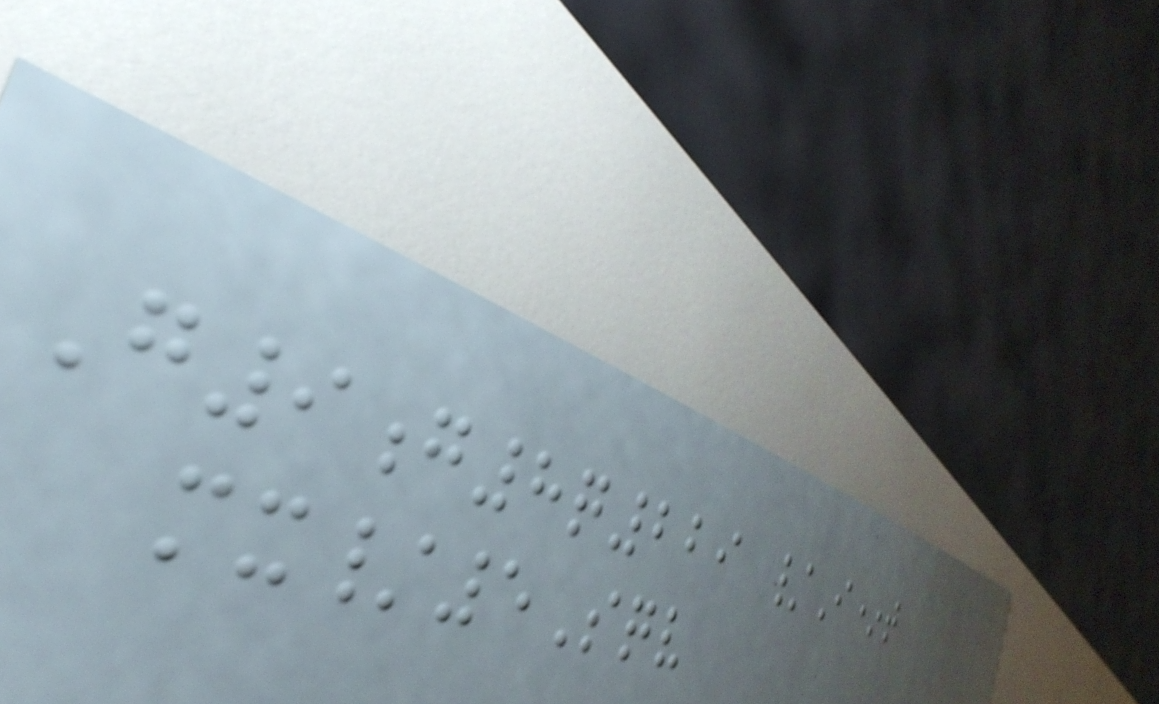G9g8q229 /I*t
mx/5Sqv
